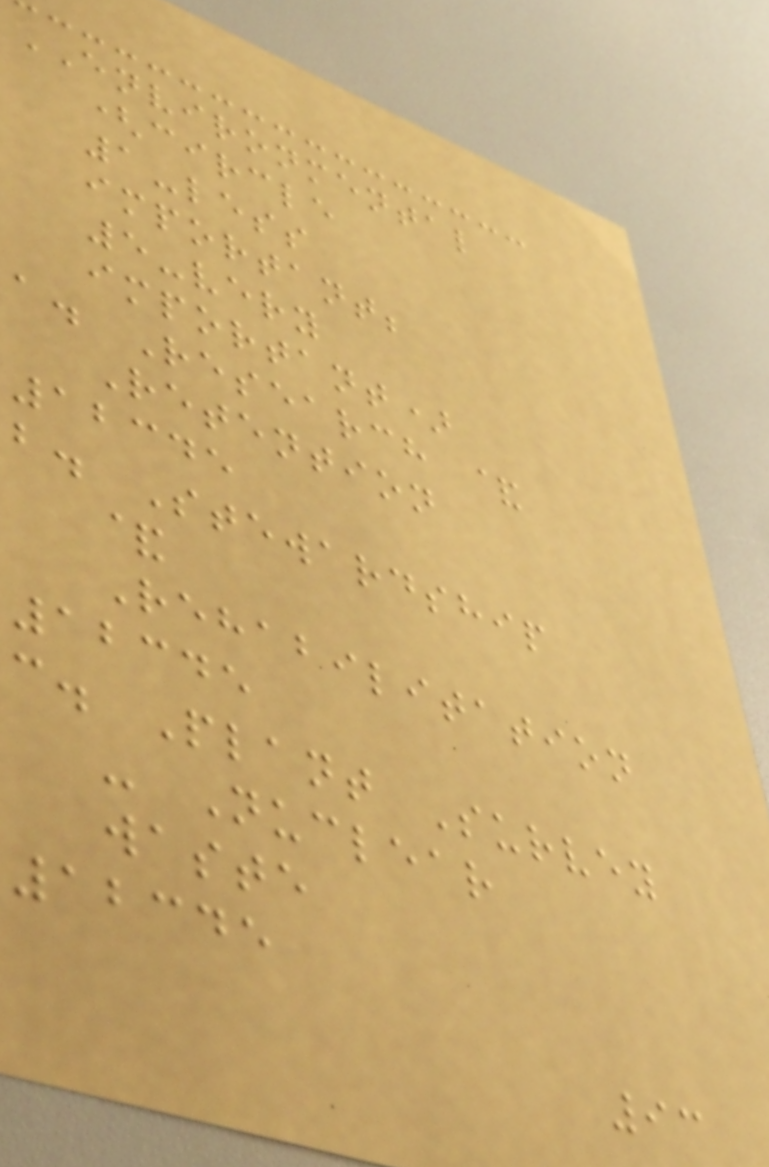ENVIRONMENTAL
(circle
1-less
important;
5-very
important)
a. Research &
Retention
12345
b. Stewardship
&
Rehabilitation
12345
c. Plant Survey
- Nuclear
waste
12345
93
